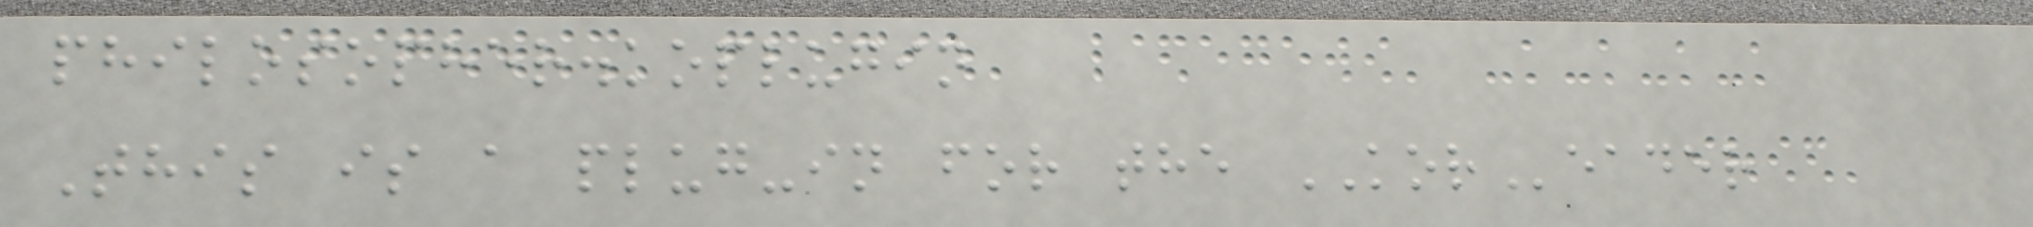philosopher.koplugin
This is a plug-in for the KOReader
